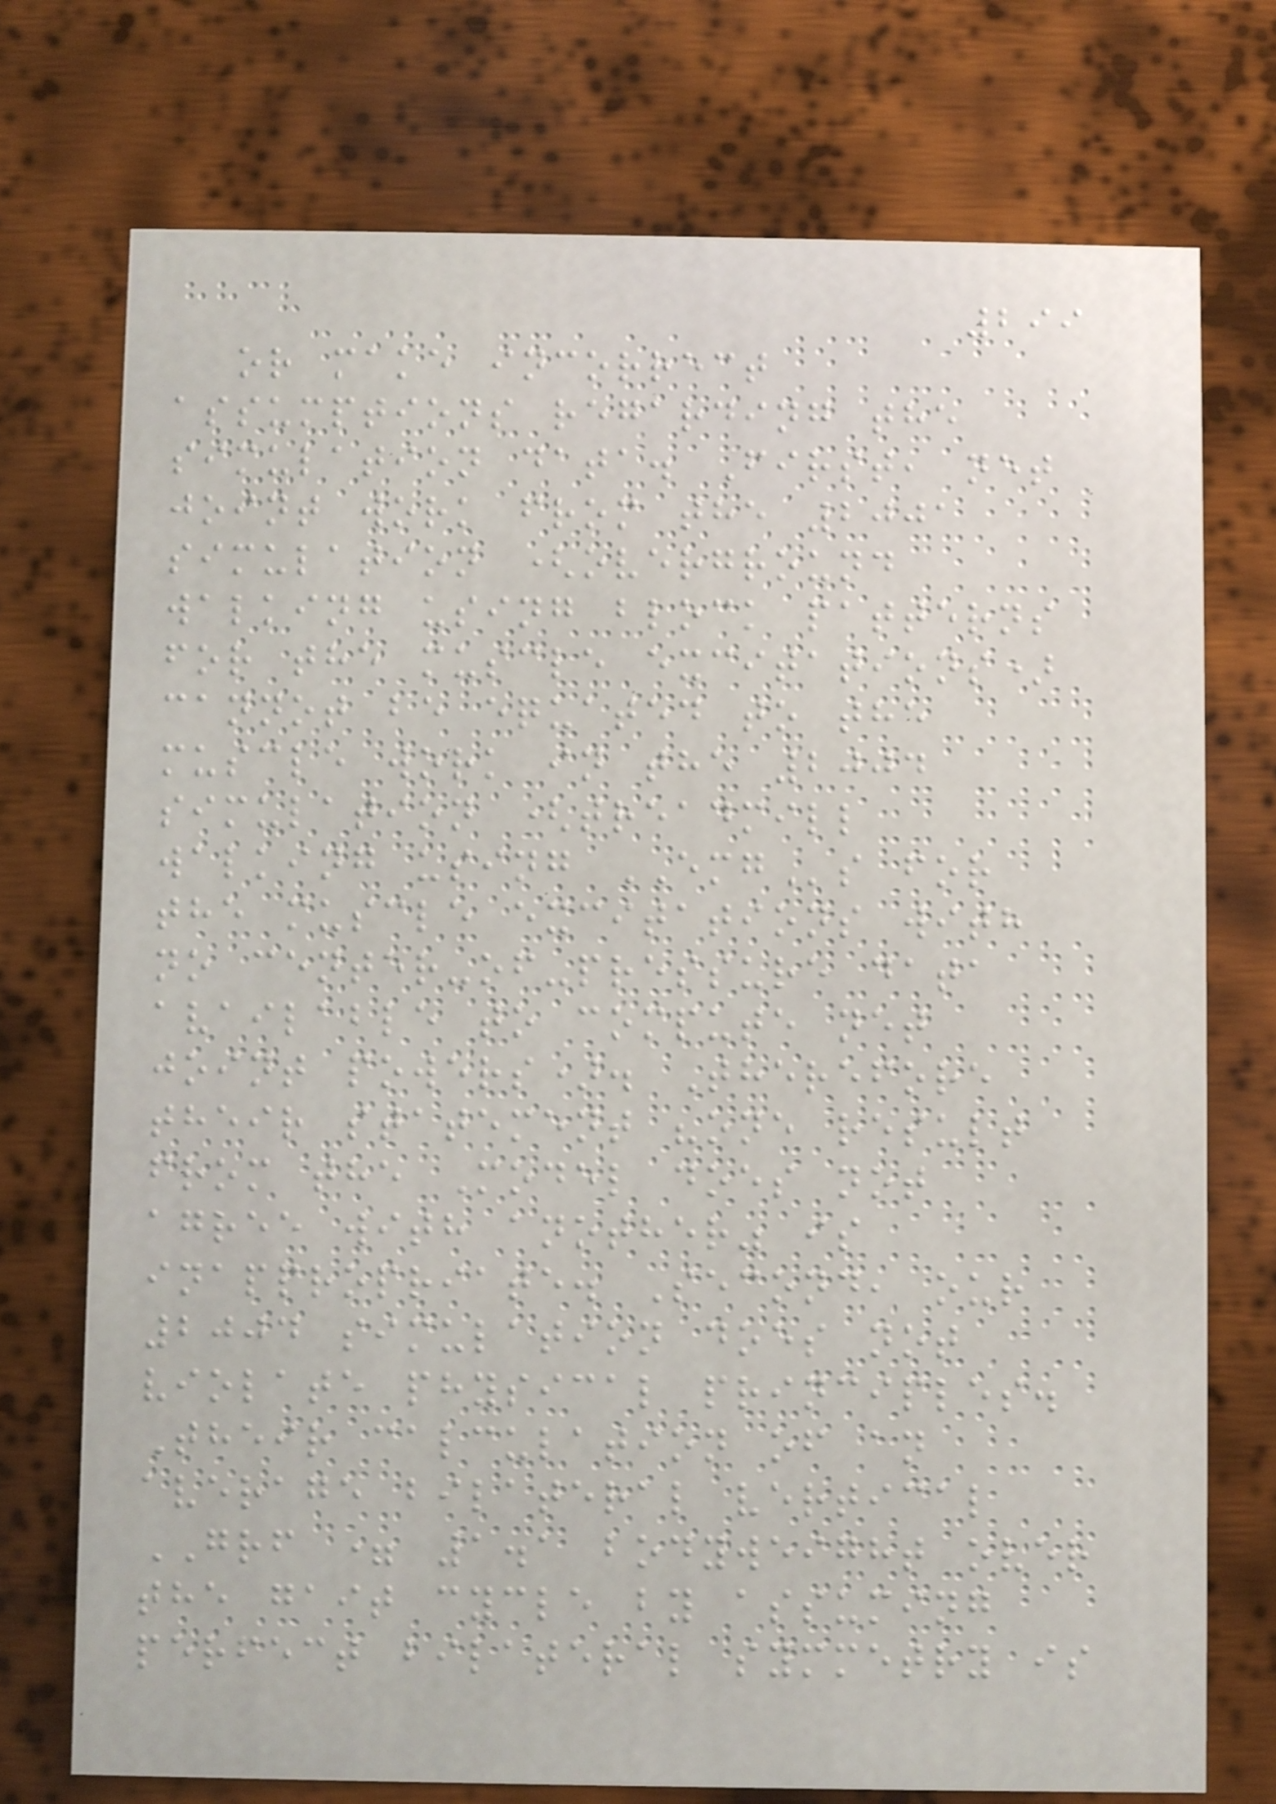299
or make incorrect
assumptions regarding the
simulation data. First, net
joint work from the 2001
simulation (overground
walking using block patterns
for the muscle excitations)
cannot be equated to the
muscle work in the 2004
simulation (treadmill
walking using EMGs for
the muscle excitations with
no center-of-pressure data
available to compute net
joint powers). Therefore
their statement "one result
from the Model does not
agree with another" is
inappropriate. Second, our
2004 simulation does not
violate physical principles.
Their calculation of an
average bilateral vertical
GRF = 1.1 bodyweight over
the gait cycle by assuming
perfect bilateral symmetry is
